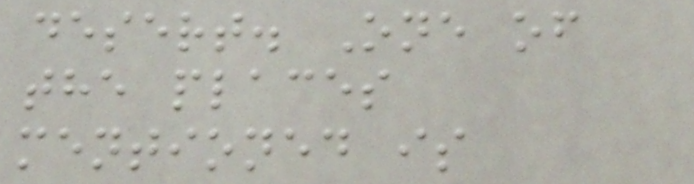desert. One of
the places
mentioned is
